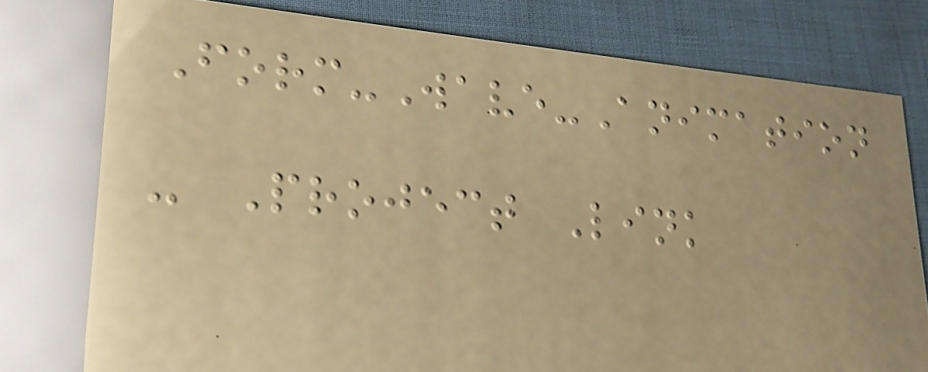Form-Wave-Animation
- Project Link
